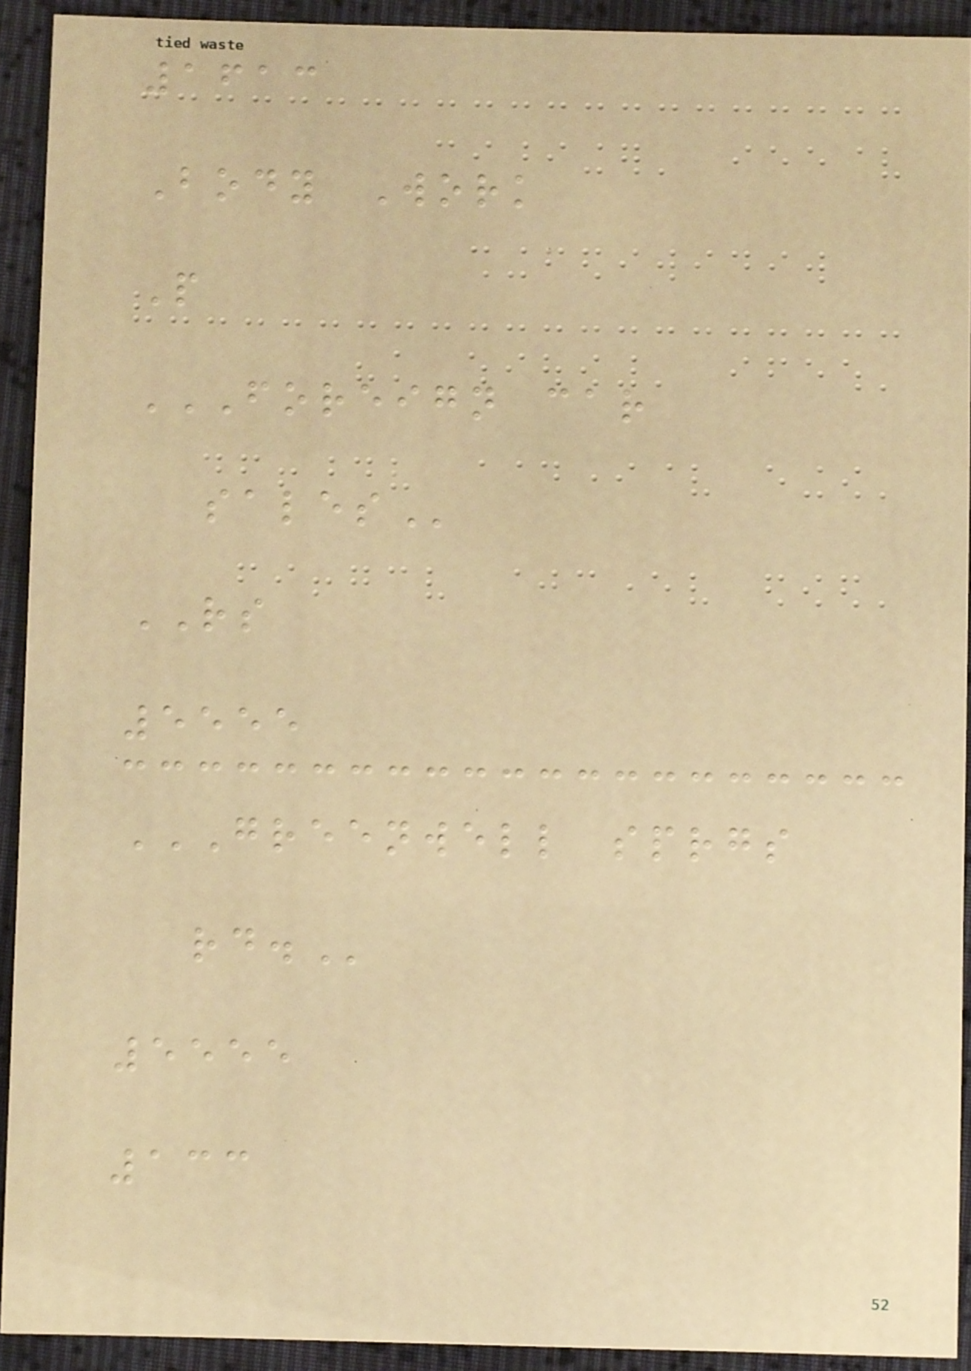1613
Body Work
P
FOREIGN CAR
SALES
RS
5555
GREENWELL SPRGS
RD.
5555
133
